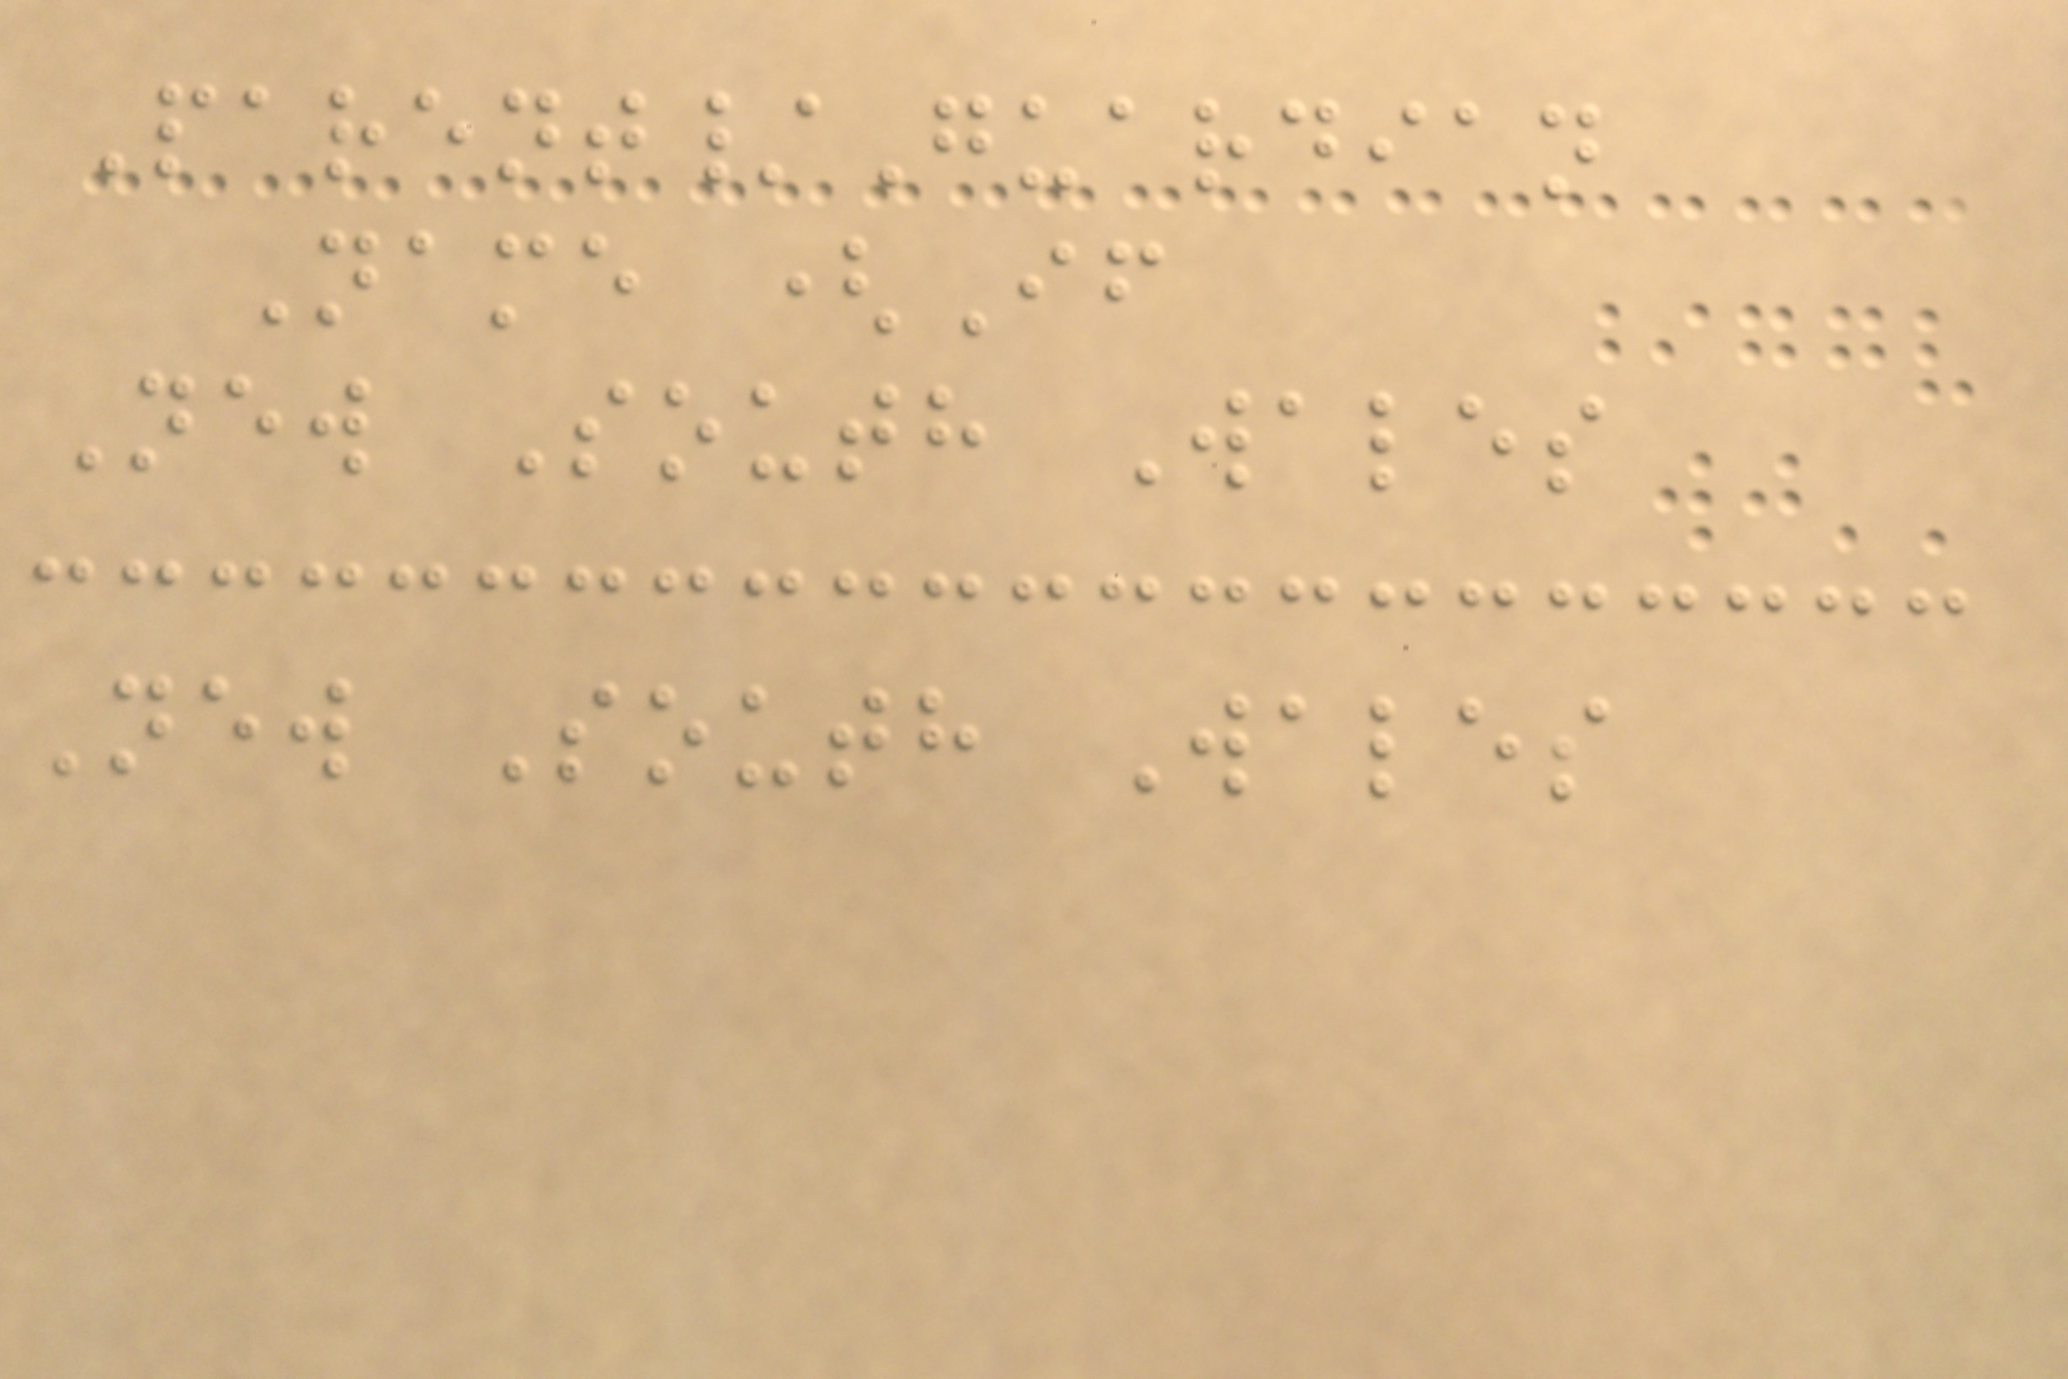Parent/Guardian
Name (If
New South Wales
New South Wales
